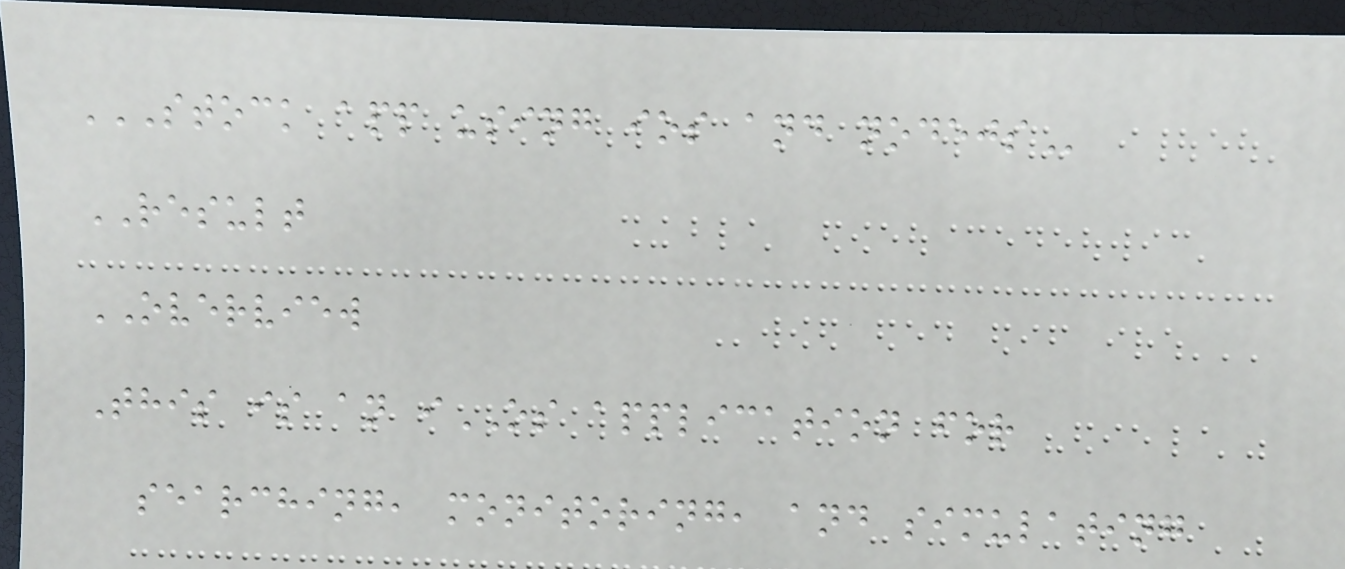STOCK APP USING IOS AND NODEJS
RESULT
OVERVIEW
This is an iOS application for
searching, monitoring, and simulating
